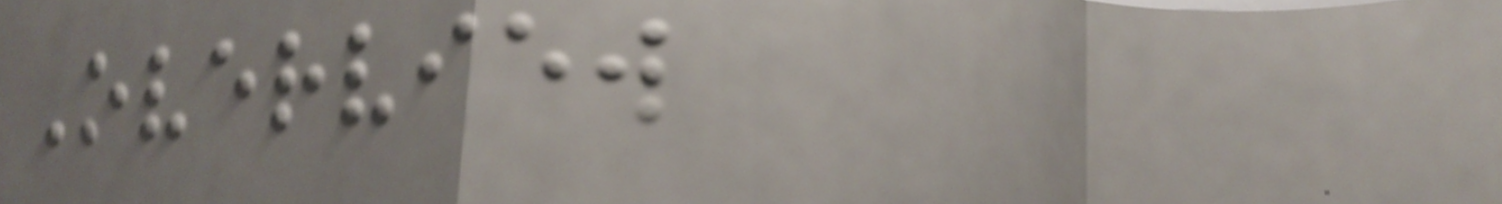Overview
